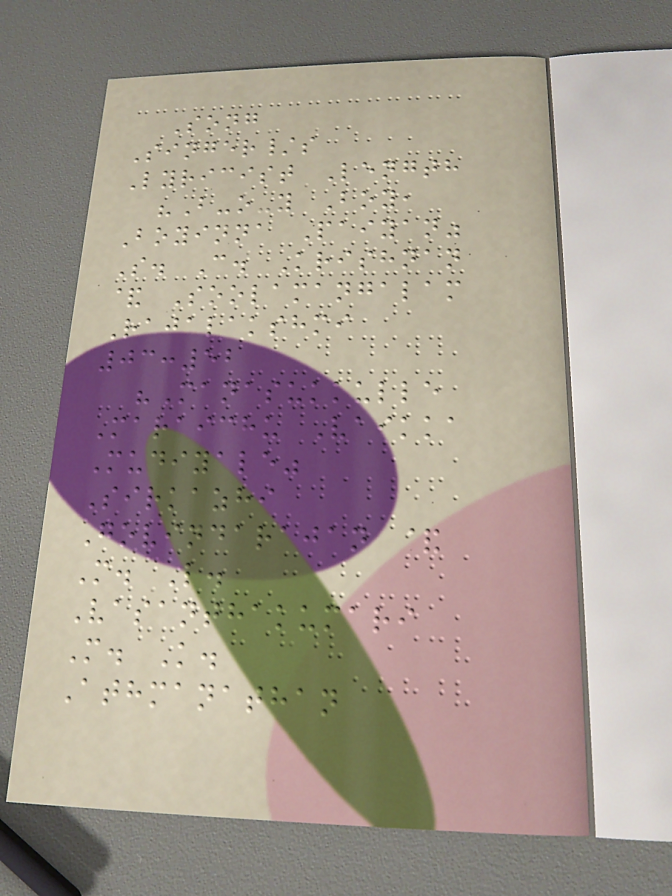Song
Singer/s
Lyricist Length
"B-o-y Boy,
Boyinna Paiyan"
S. C. Krishnan
& Soolamangalam
Rajalakshmi
03:52
"Manasukkulle
Maraichu Vaikka
Mudiyale"
Sirkazhi
Govindarajan &
M. L.
Vasanthakumari
M. K.
Athmanathan
